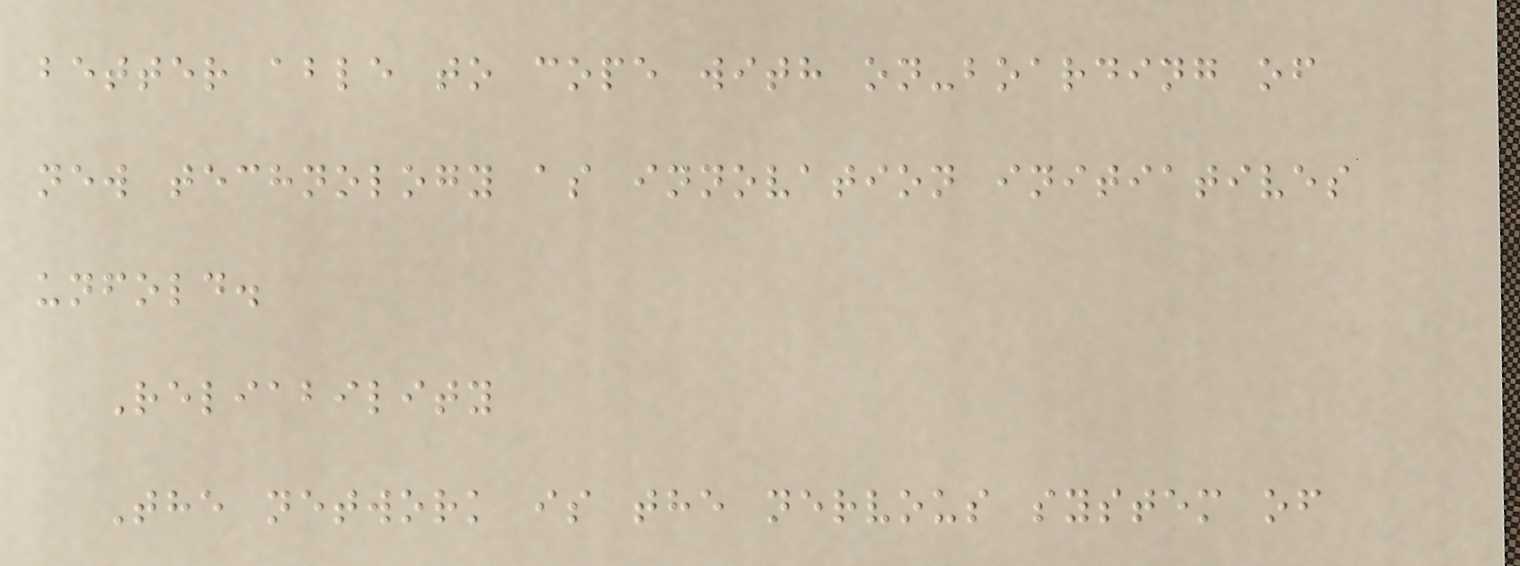better able to cope with on-boarding of
new technology as innovation initiatives
unfold.
Reliability
The network is the nervous system of
